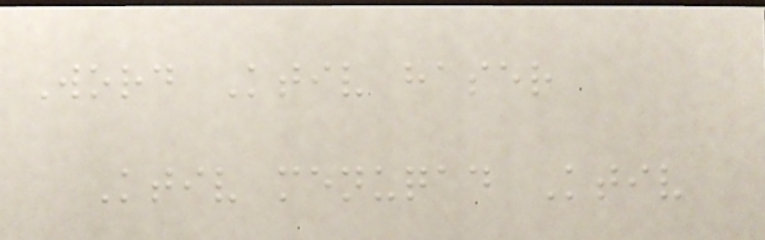Word Ktiv haser
Ktiv menuqad Ktiv
